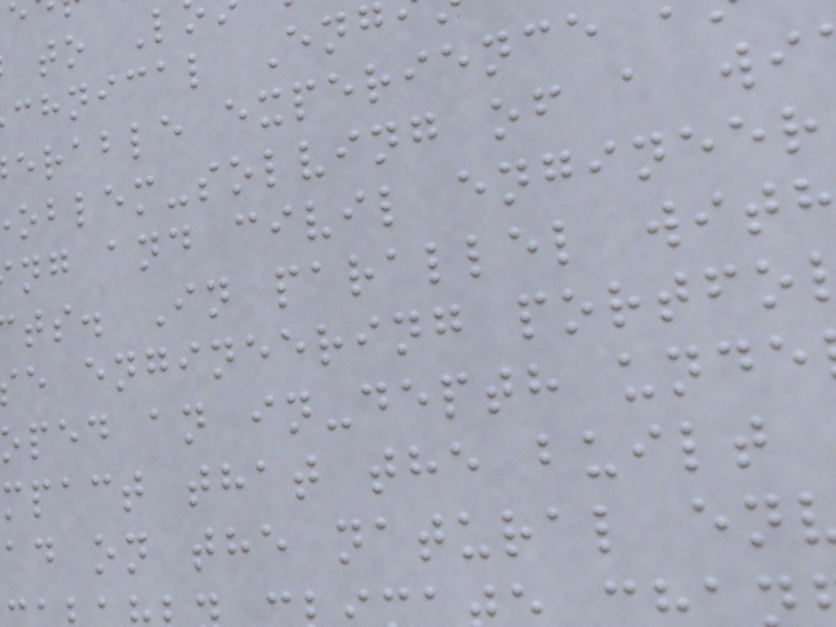chnical Eng
erable experience
oblem-solving of a wi
ng and civil engineer
ts. In parallel wit
e engineering portfo
oped an in-depth unde
mpact that the built
ad on the natural en
